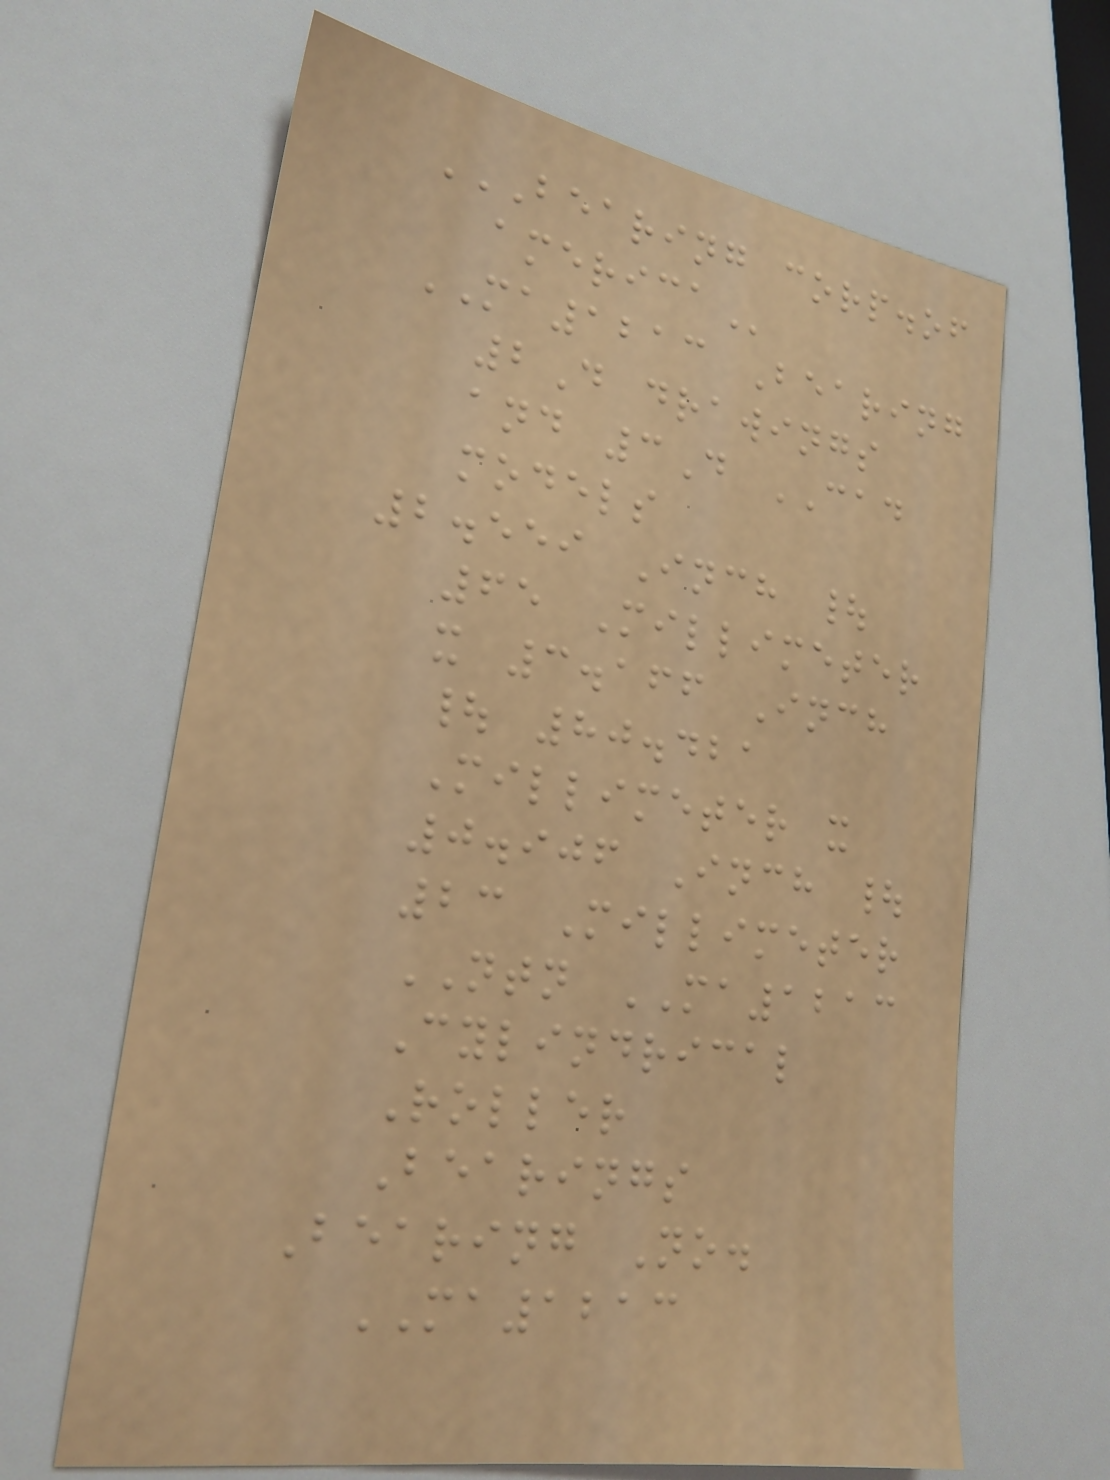BEARING CORP.OF
AMERICA
MA1213 Bearing
2D drawings
and 3D CAD
models
2.559 Inch |
65 Millimeter
x 3.166 Inch
| 80.421
Millimeter x
0.906 Inch |
23 Millimeter
NTN MA1213
Cylindrical
Roller
Bearings
Bearing No.
MA1213
